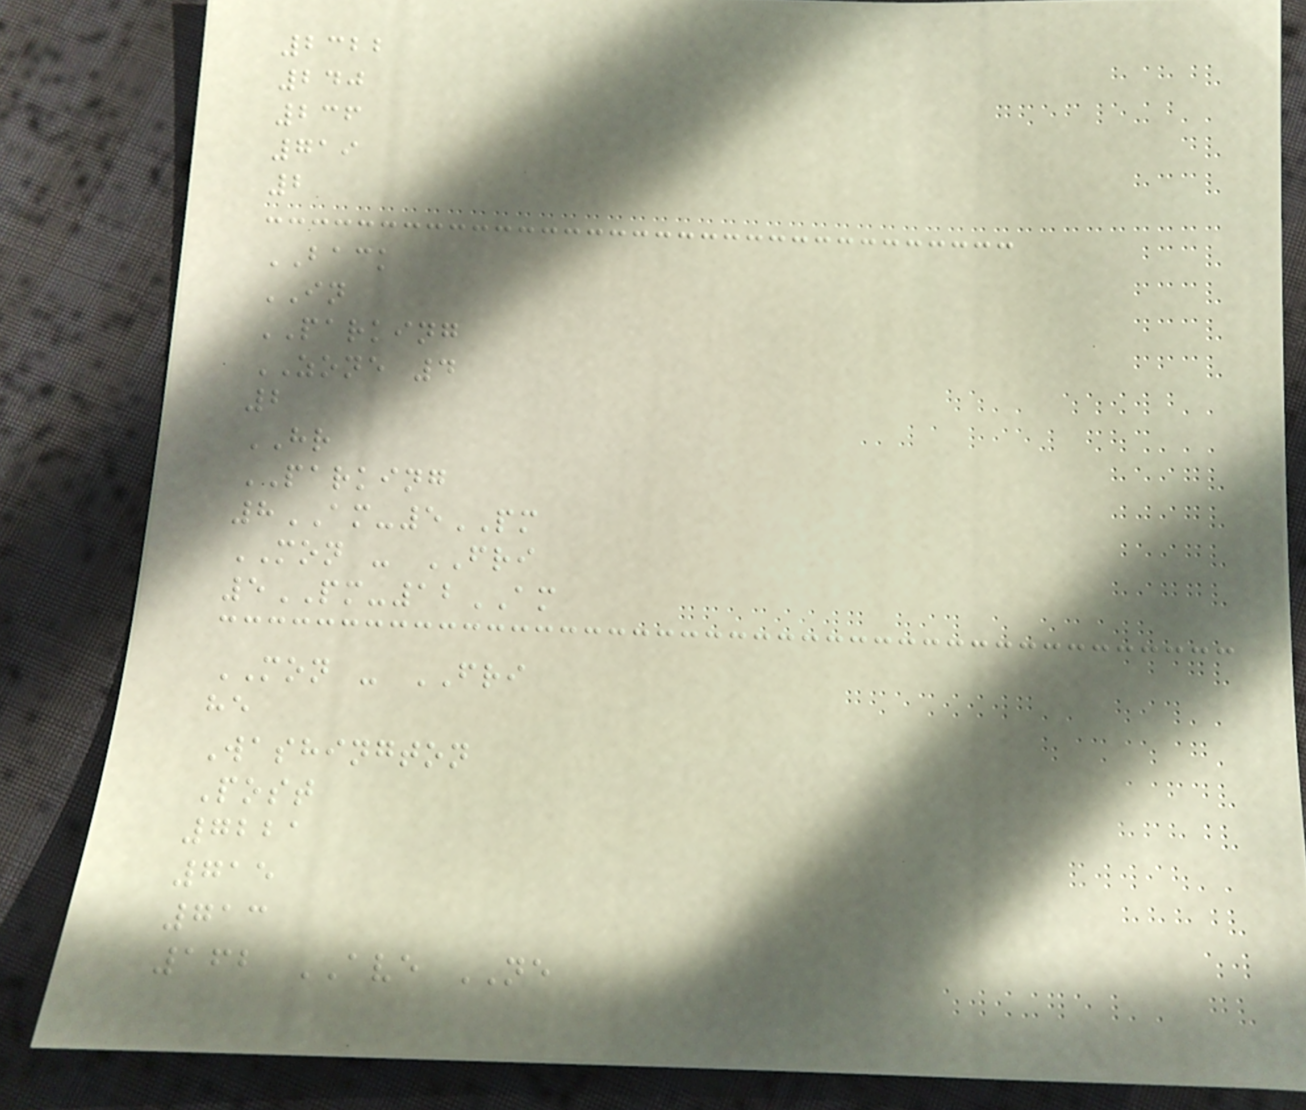2322
240
236
719
2
BACK
IN
PARKING
ZONE 4
2
HR
PARKING
8AM-5PM
MON - FRI
5PM-12AM
MON - FRI
he
Washington
Post
7221
715
713
162 AVE NE
